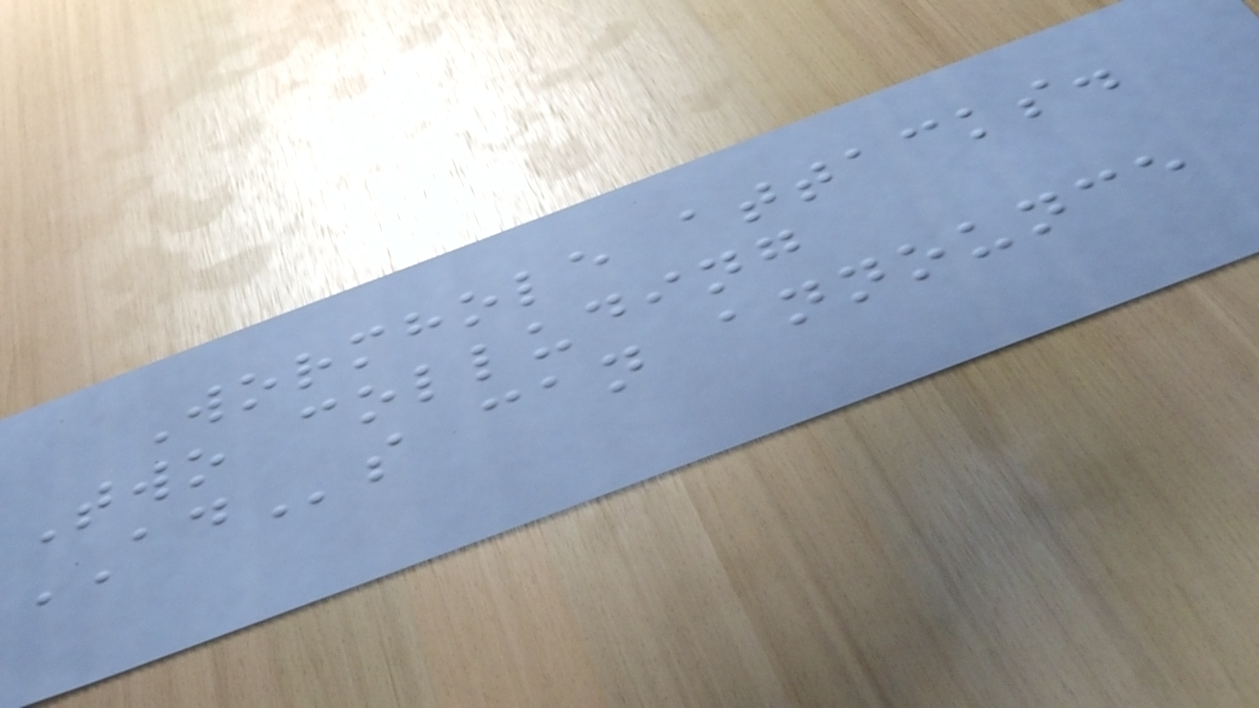Wormhole attacks.
Two colluding
ADs can announce
